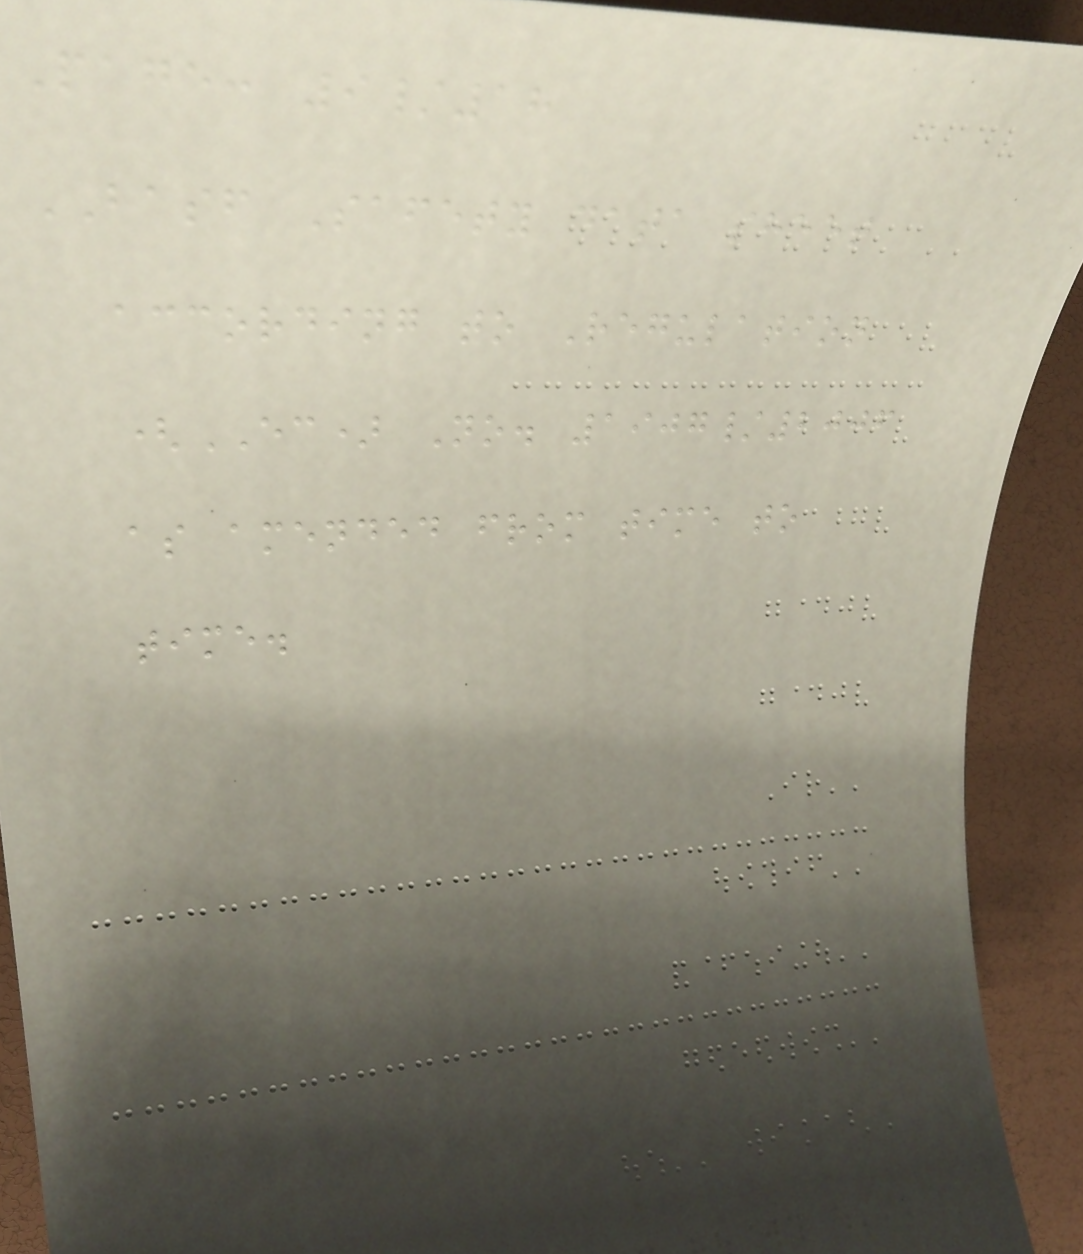Page: 9/18
BASF Safety data sheet
according to Regulation
(EC) No. 1907/2006
as amended from time to
time.
